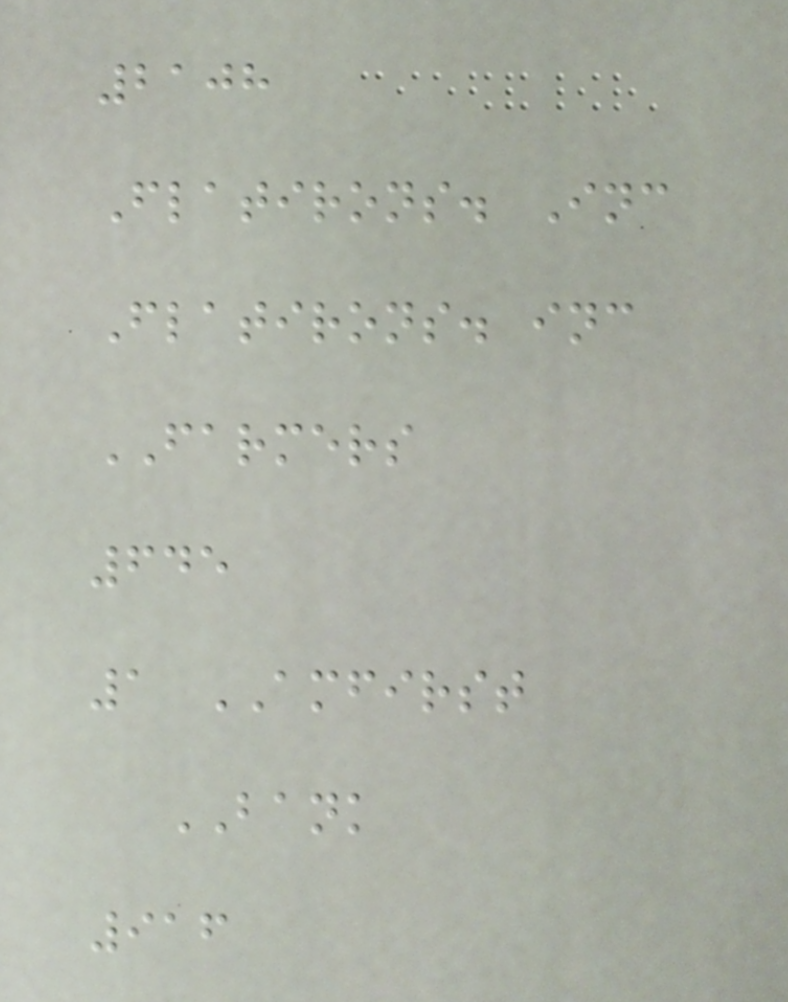2108
Flatirons. Inc
Flatirons. inc
FARMERS
645
1 AMFIRST
BANK
916
